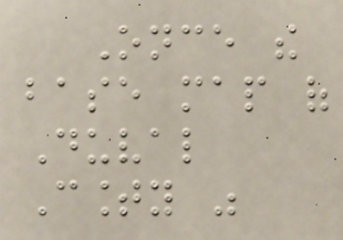Once the
base map of
Duval
County was
